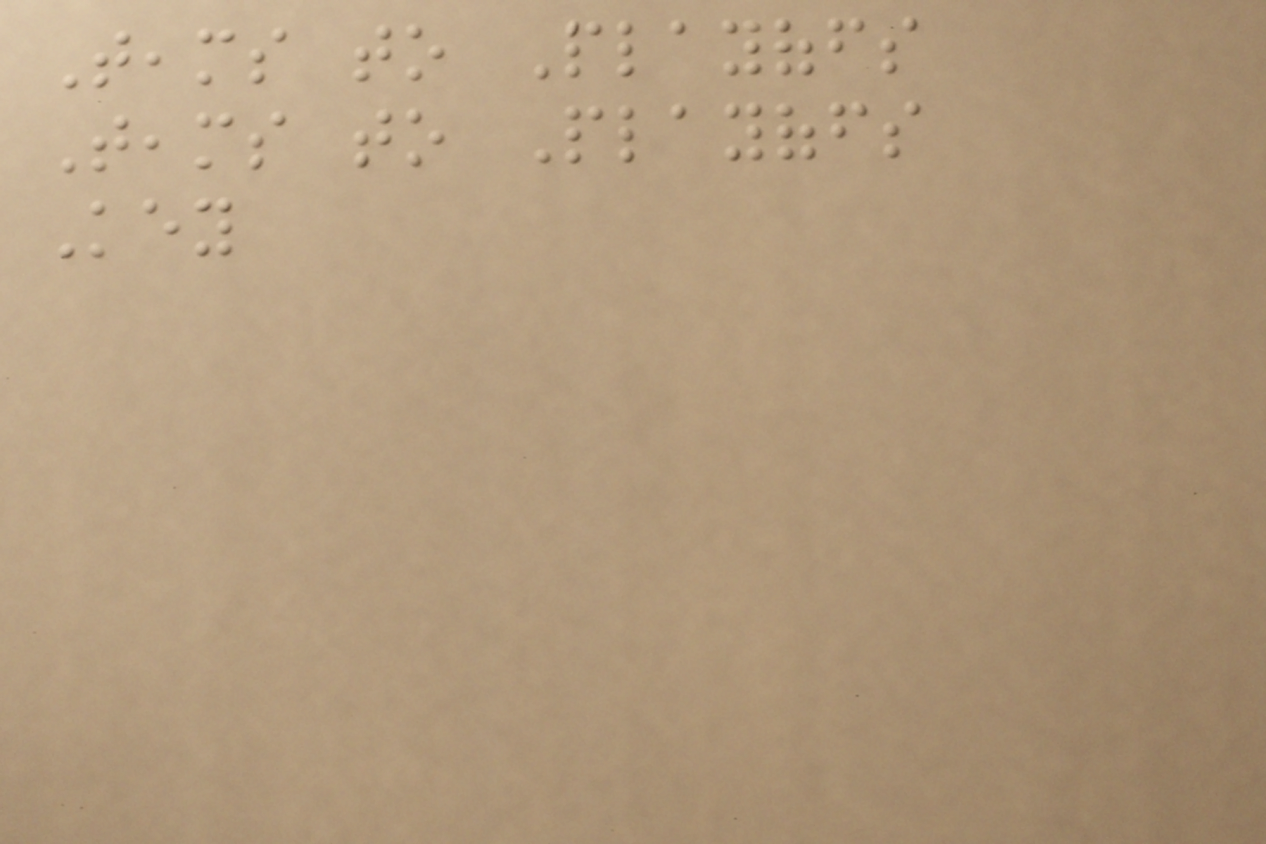Teams to Playoffs
Teams to Playoffs
Key
